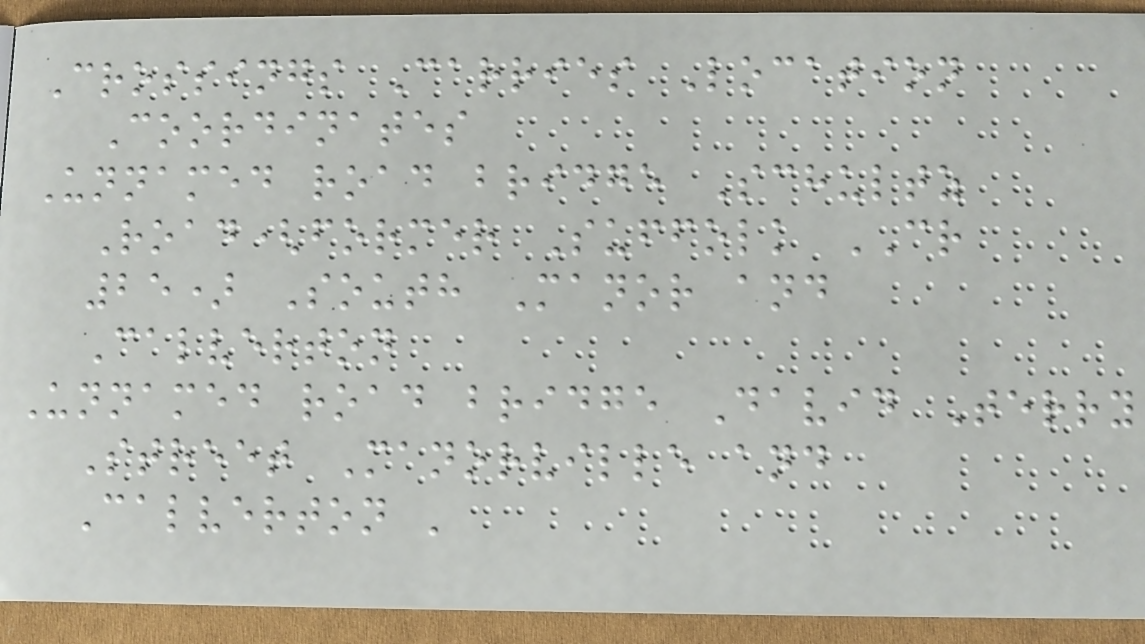Crossings Carries Location
Coordinates
Unnamed road bridge Schultz
Road(former Suffolk CR
25) South Manor and
Calverton
Unnamed road bridge David Terry
Street Manorville and
Calverton '
